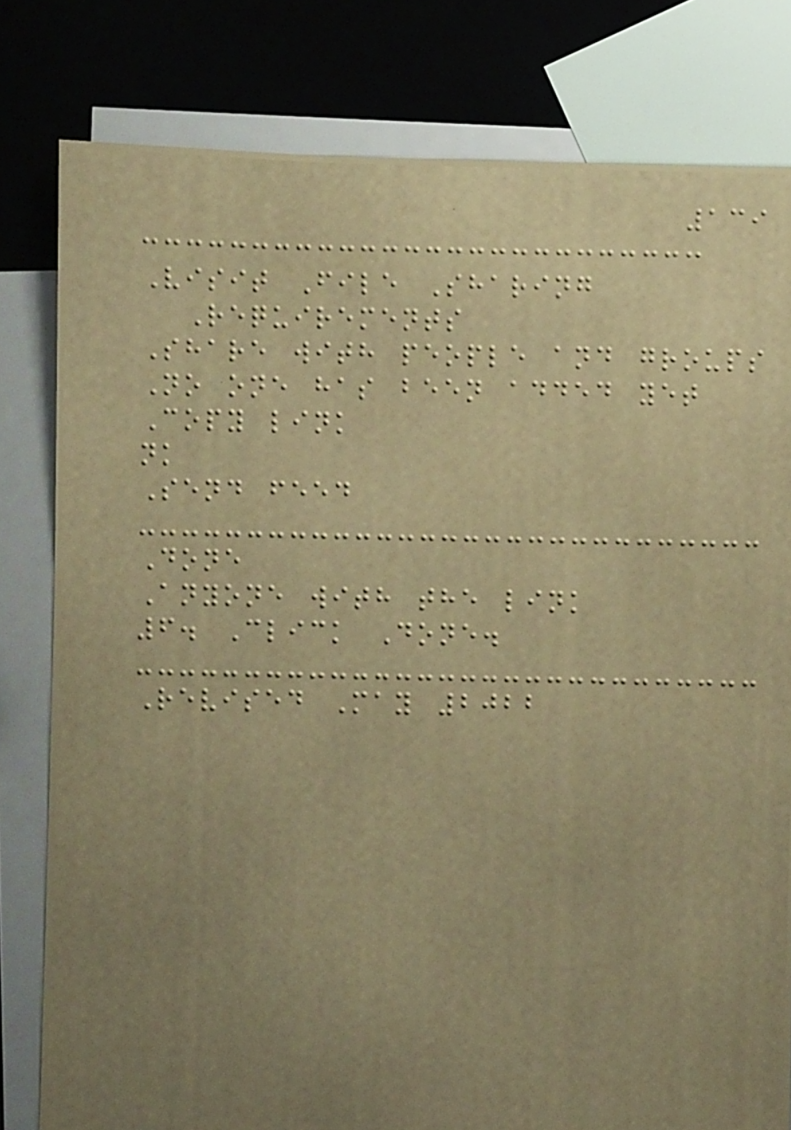139
Visit File Sharing
Requirements
Share with people and groups
No one has been added yet
Copy link
nk
Send feed
Done
Anyone with the link
6. Click Done.
Revised May 2022
